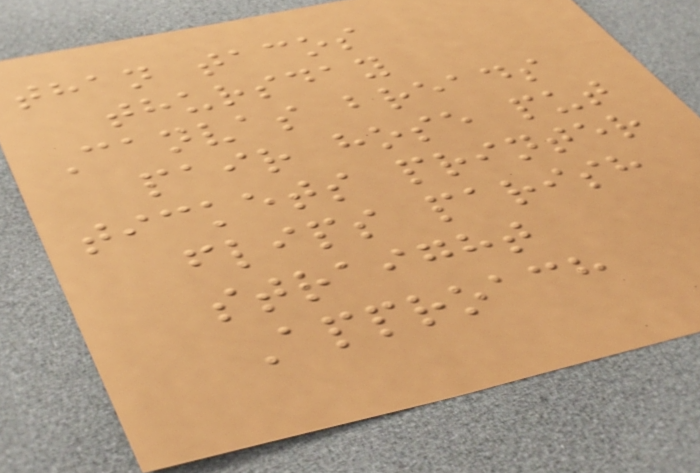than tacos
thursday
Canvas breads
pair hose put
tickets printer
flips parish
straight
Approach
